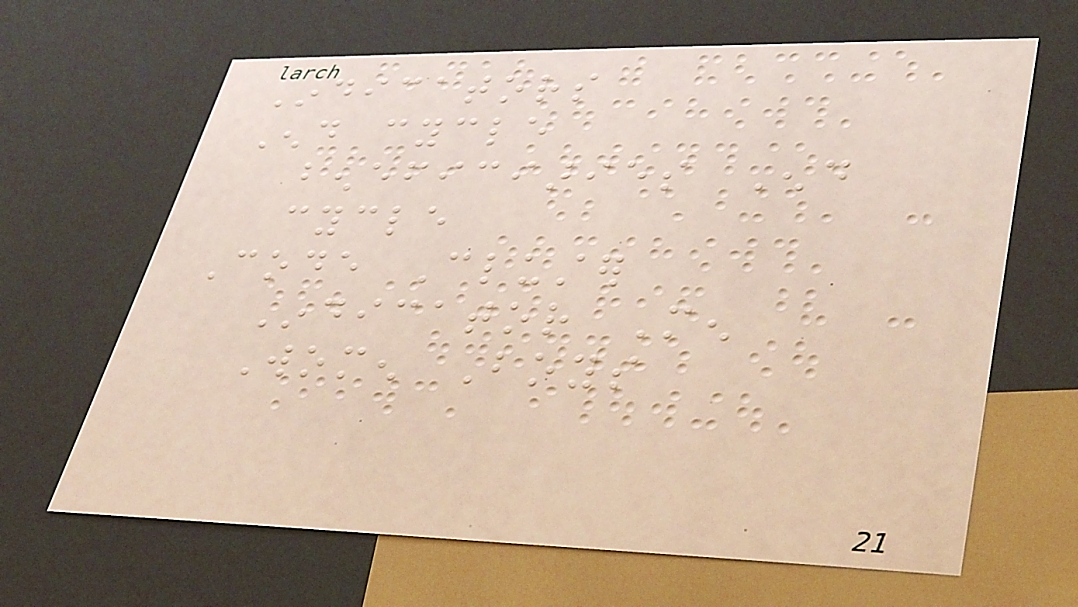Indicators
End cycle
beneficiaries End
cycle
Code Cluster
Indicator Men
Women Boys
